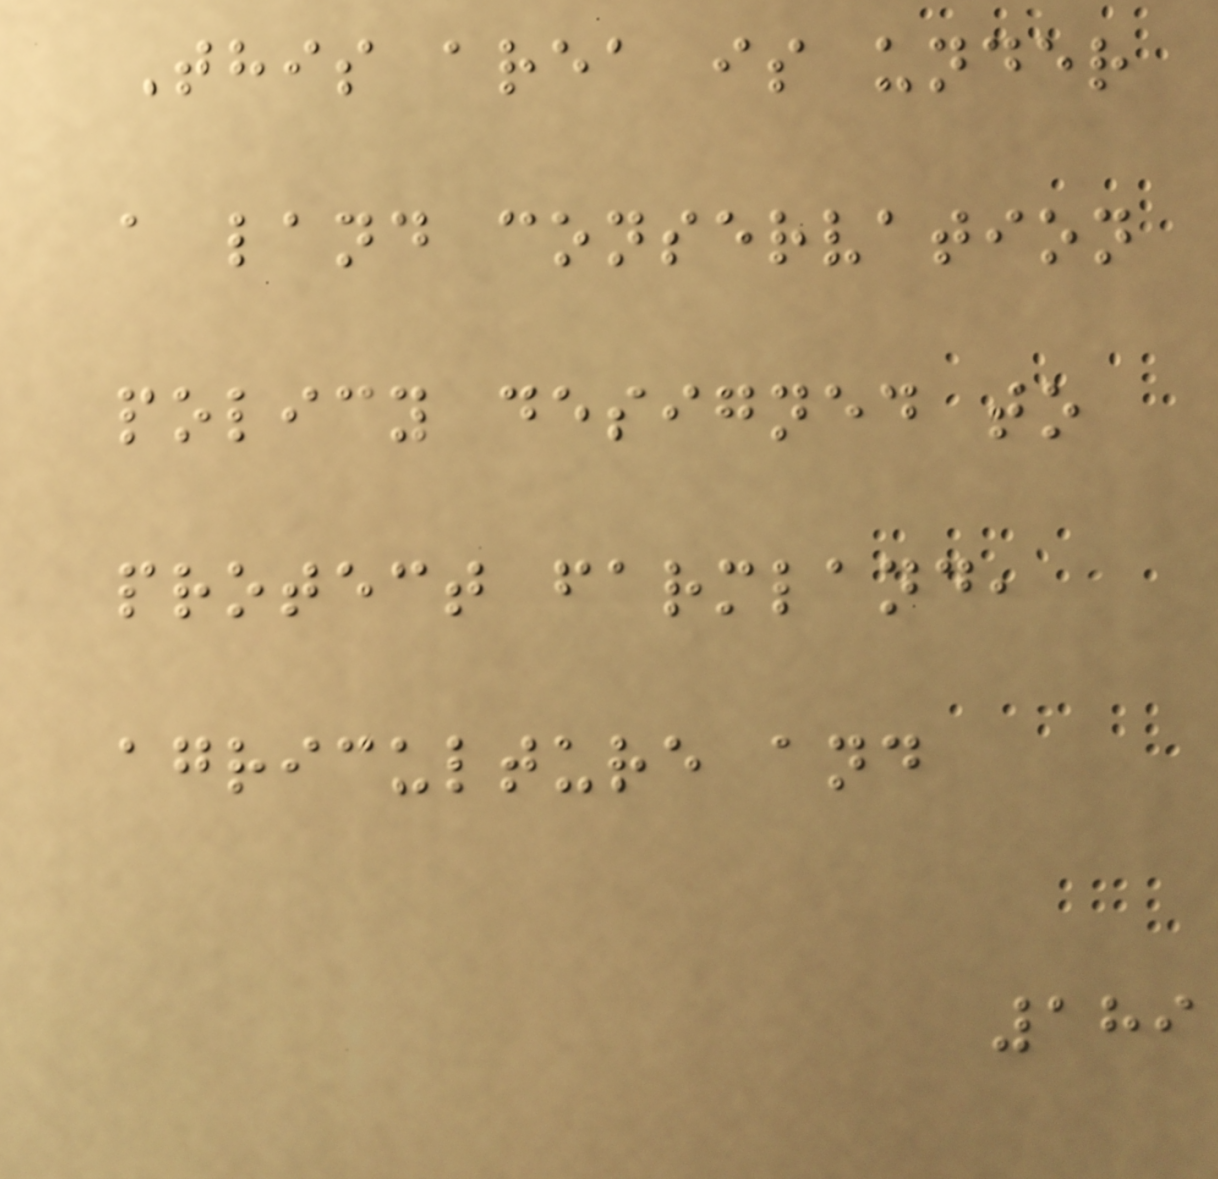This area is under
a land conservation
policy designed to
protect farmland,
agriculture and
189
